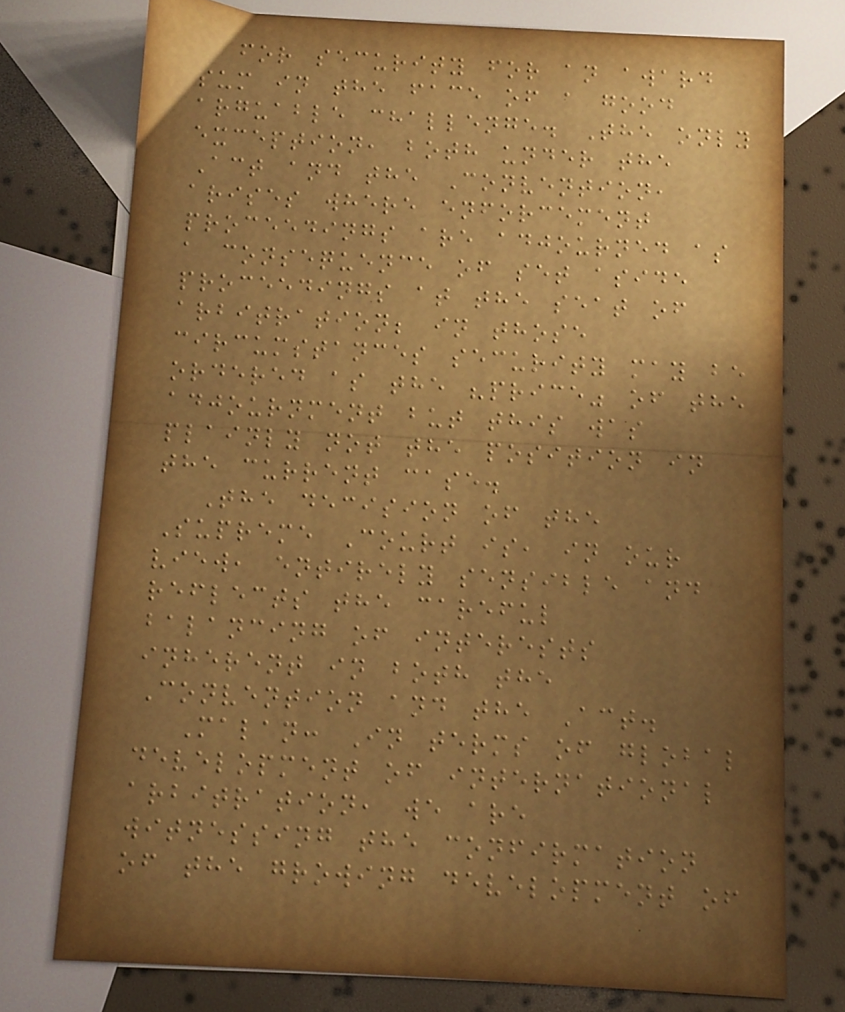for security for an award
sum in the face of a good
arguable challenge. The only
exception, both under the
Act and the Convention,
arises where enforcement
proceedings are adjourned as
a consequence of set aside
proceedings at the seat of
arbitration; in those
circumstances security may be
ordered as the "price" of the
adjournment but this was
plainly not the position in
the current case.
The decision of the
Supreme Court is, in our
view, entirely sensible and
reflects the careful
balancing of interests
inherent in both the
Convention and the Act.
Malan: In terms of global
development of international
arbitration, we are
witnessing the confirmation
of the growing development of
